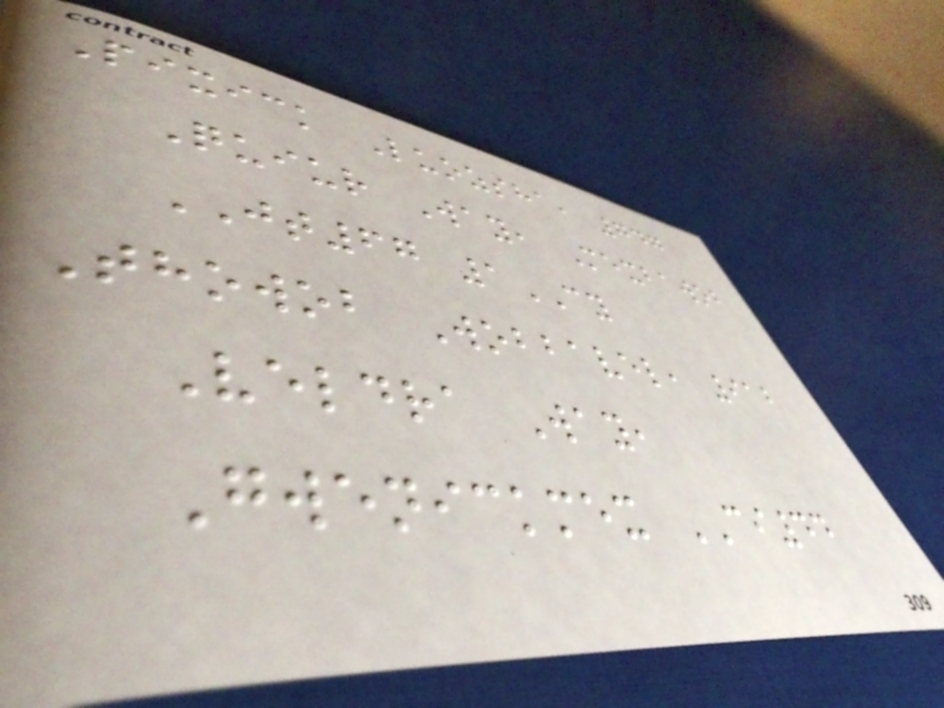Pixick Luozsha, 747
Quiur Way, Mexbawob
JT67 1CY
Thowob Wobbavel, 912
Veldra Way,
Gwenickmex CI44
